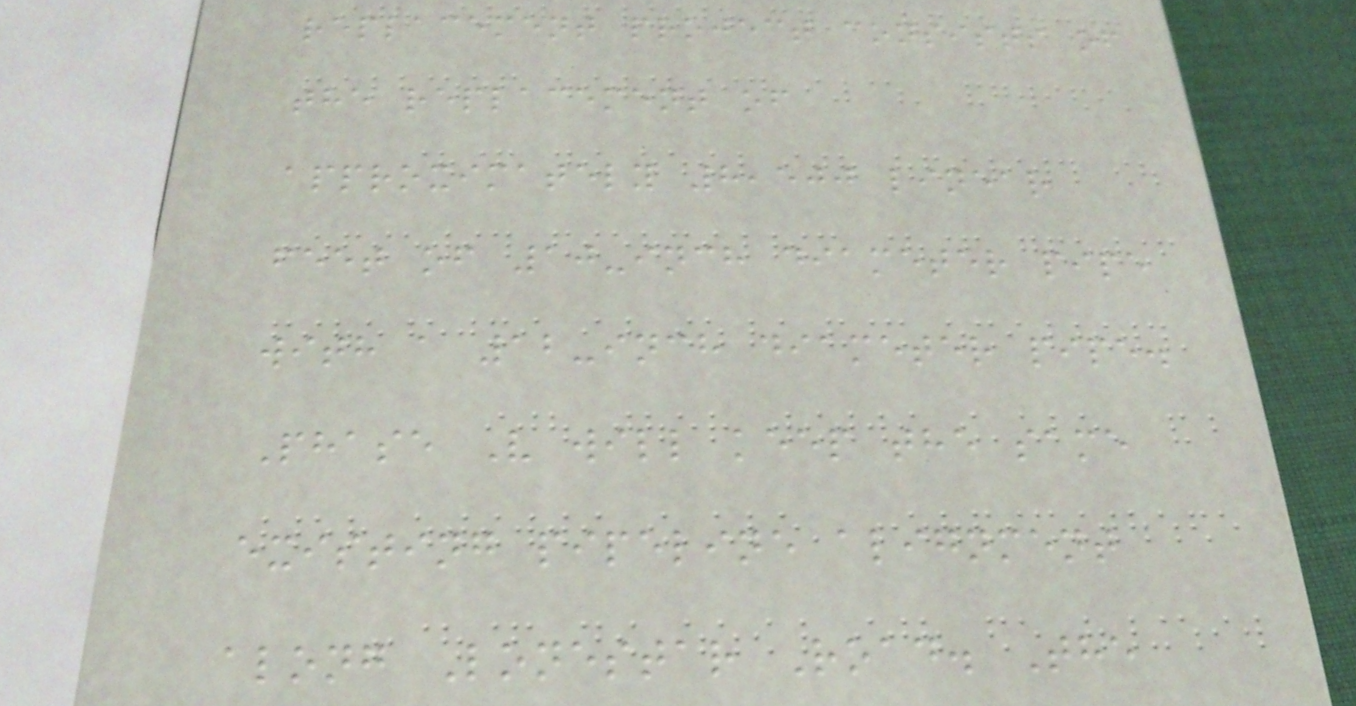replacement project consists of
the replacement of
approximately 8,500 linear
feet of 10-inch diameter pipe
with a 12-inch diameter pipe.
Phase V will keep the same
existing pipeline alignment
along Lonestar Road. The
